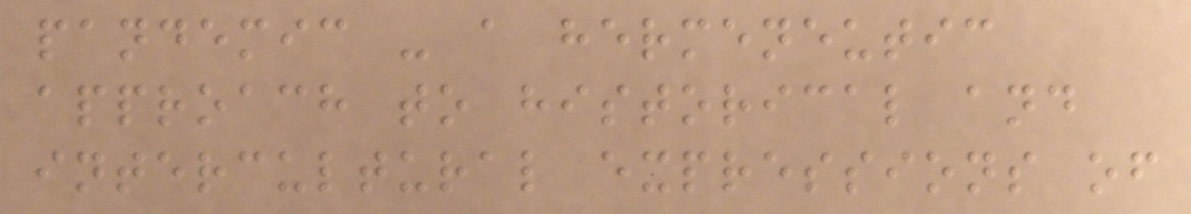pandemic - a hermeneutic
approach to historical and
intercultural expressions of
